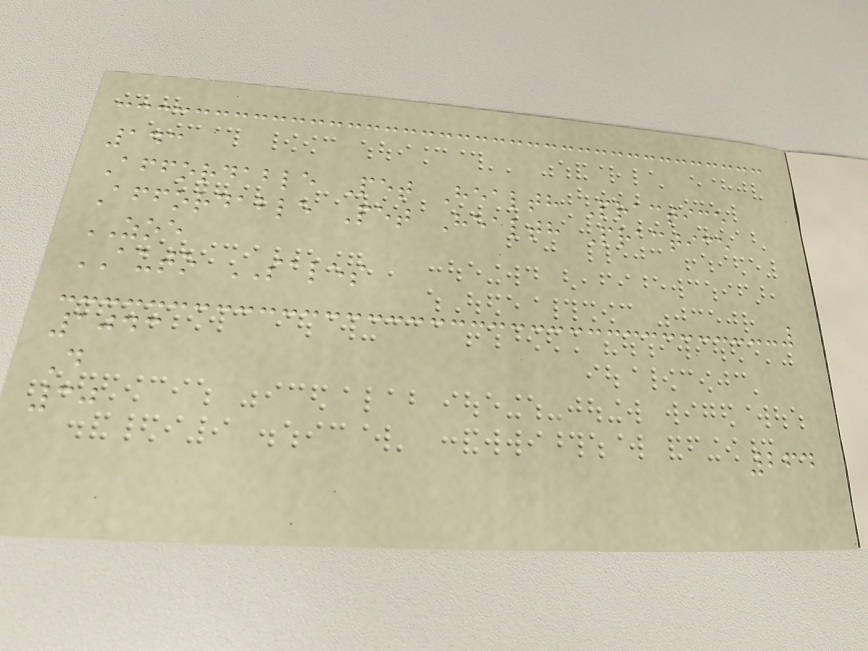143
Affordable Pet Health Practice
Affordable Pet Health Practice
ZOE
AUTO SALES
1043
D
30
264
